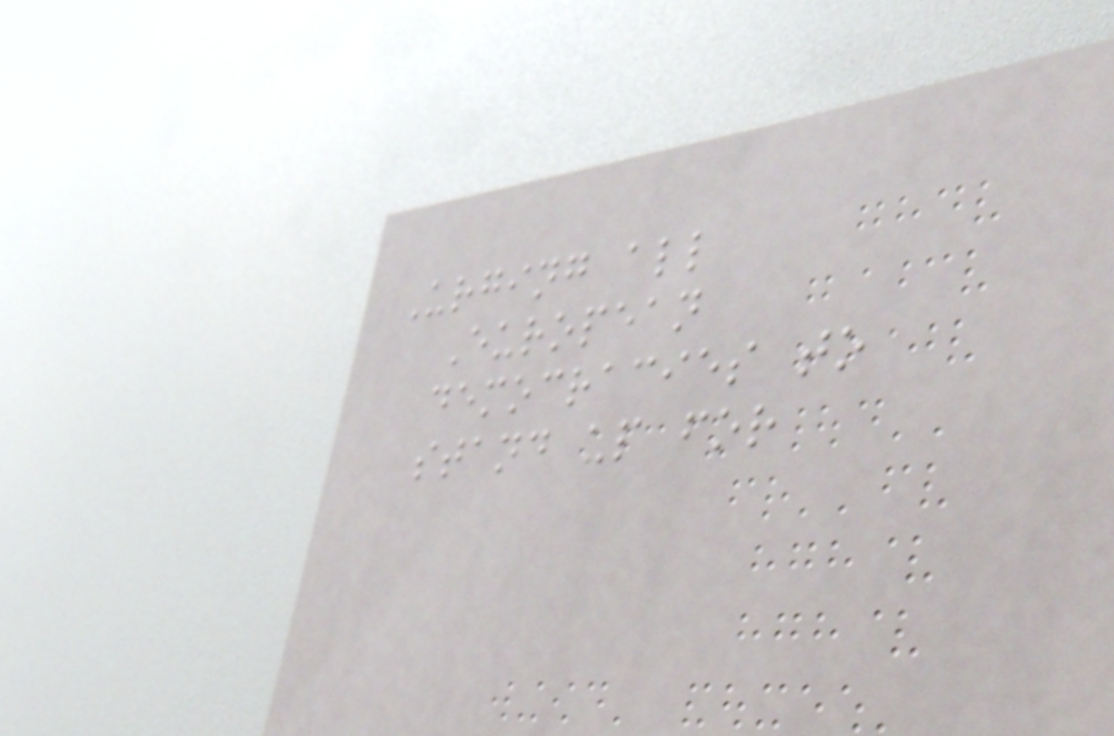Urging all
European
democracies to
stand up for
